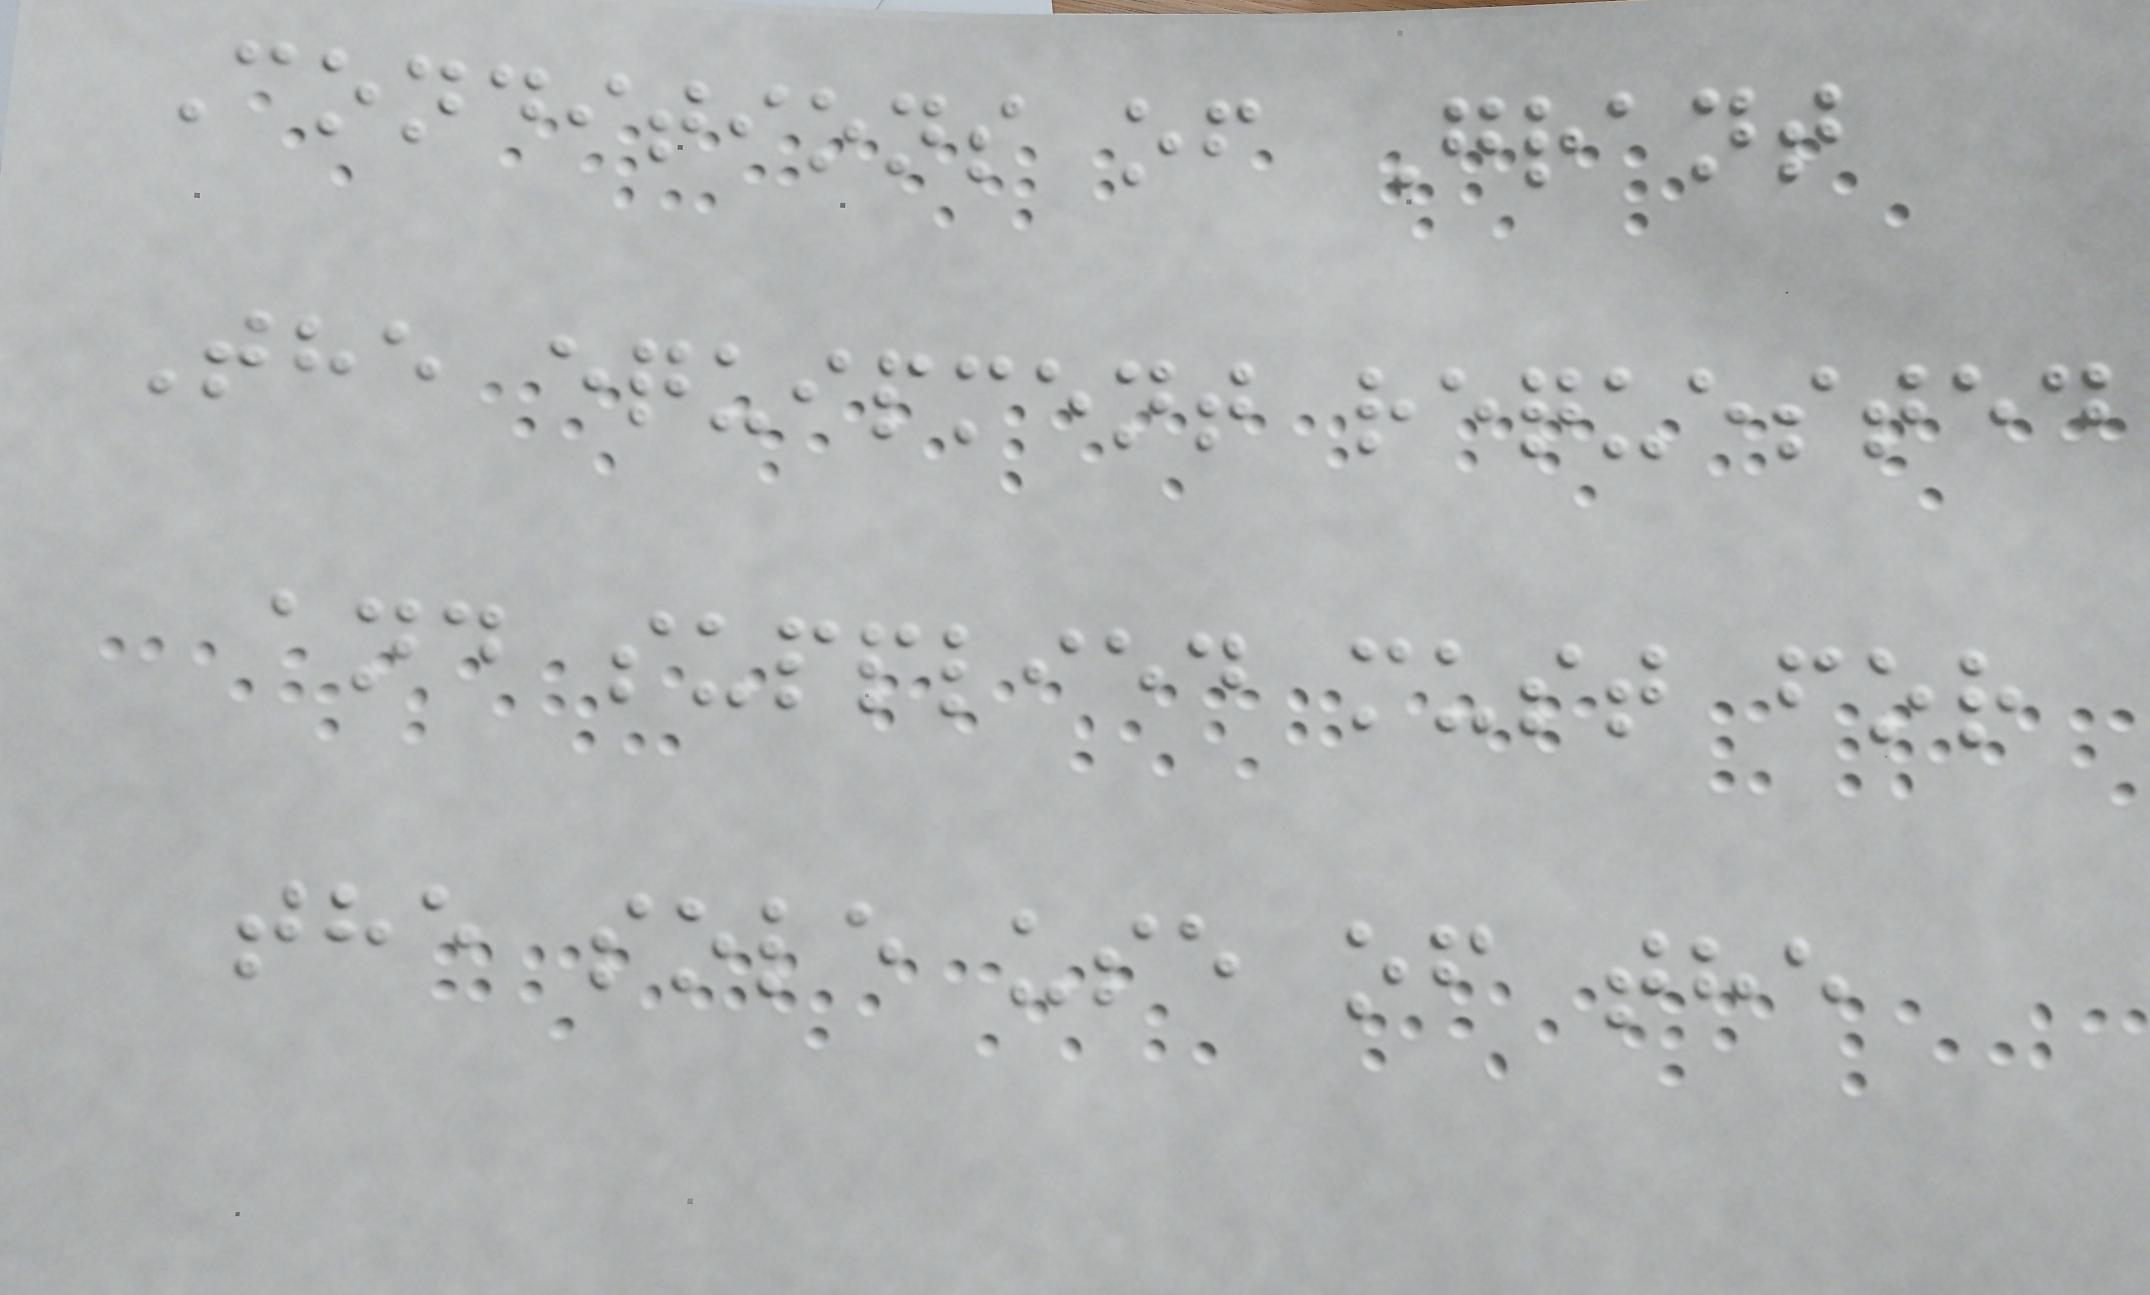Conditions of Grant
The equipment requested
and supplied must for
the sole use of the
